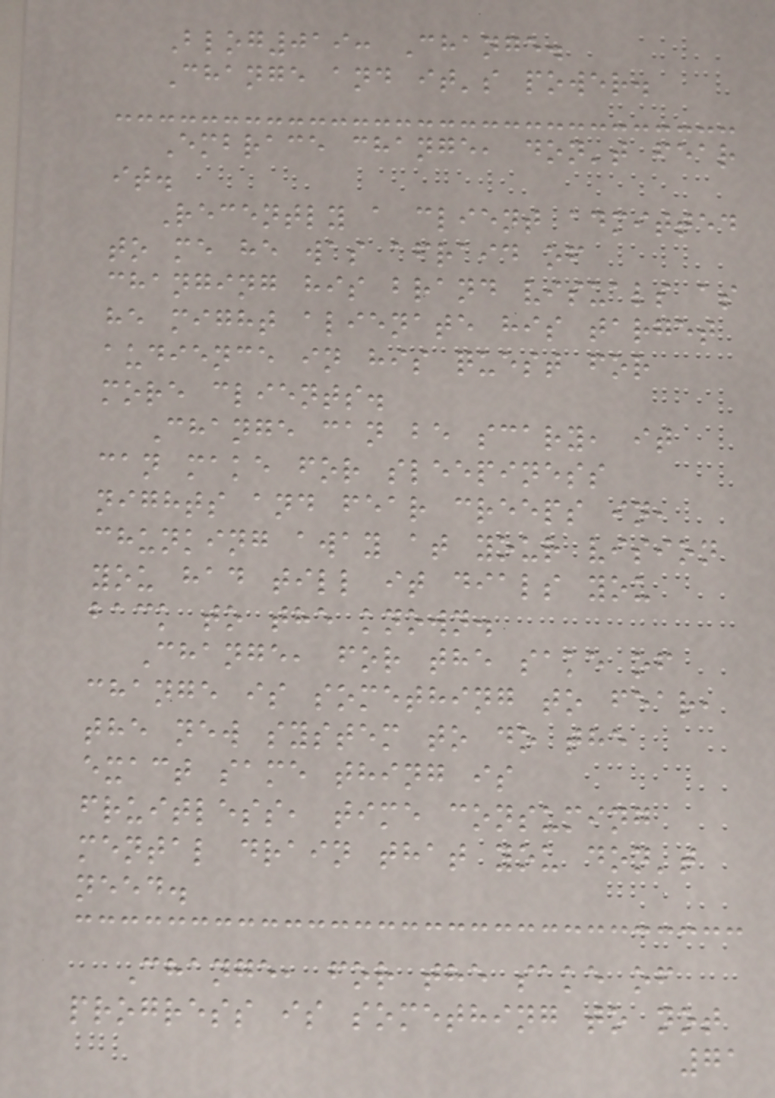Blog019: Change.
Change and it's power.
Embrace change, don't fear
it.
Recently a client admitted
to me he was afraid of
changing his brand visuals as
he might alienate his target
audience in his quest for
more clients.
Change can be scary, it
can make for sleepiness
nights and fear creeps in,
chunking away at your vision
you had till it dials you
back to the known.
Change, for the sake of
change is something to fear,
the new system to do the
exact same thing is
fruitless, time consuming
mental drain that you don't
need.
Change, for the sake of
progress is something to not
71
